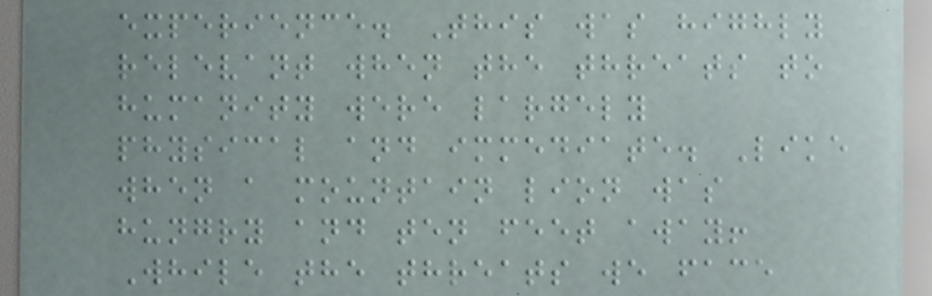experience. This was highly
relevant when the threats to
humanity were largely
physical and immediate. Like
when a mountain lion was
hungry and ten feet away!
While the threats we face
